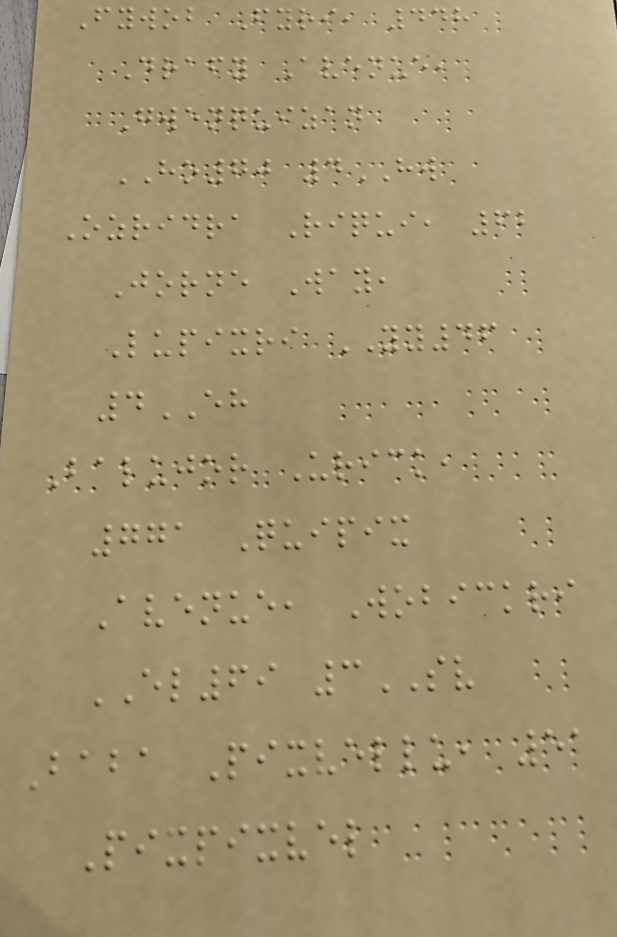Fywob Fyri, 448
Drafy Avenue,
Gwenquizan
HO70 4HW
Ozridra Riqui, 62
Jorne Way,
Lupixri YY46
4EH
Balujor Urick,
771 Quipix
Avenue, Wobickri
EL69 3SV
Baba Pixvellu, 51
Pixpixvel
